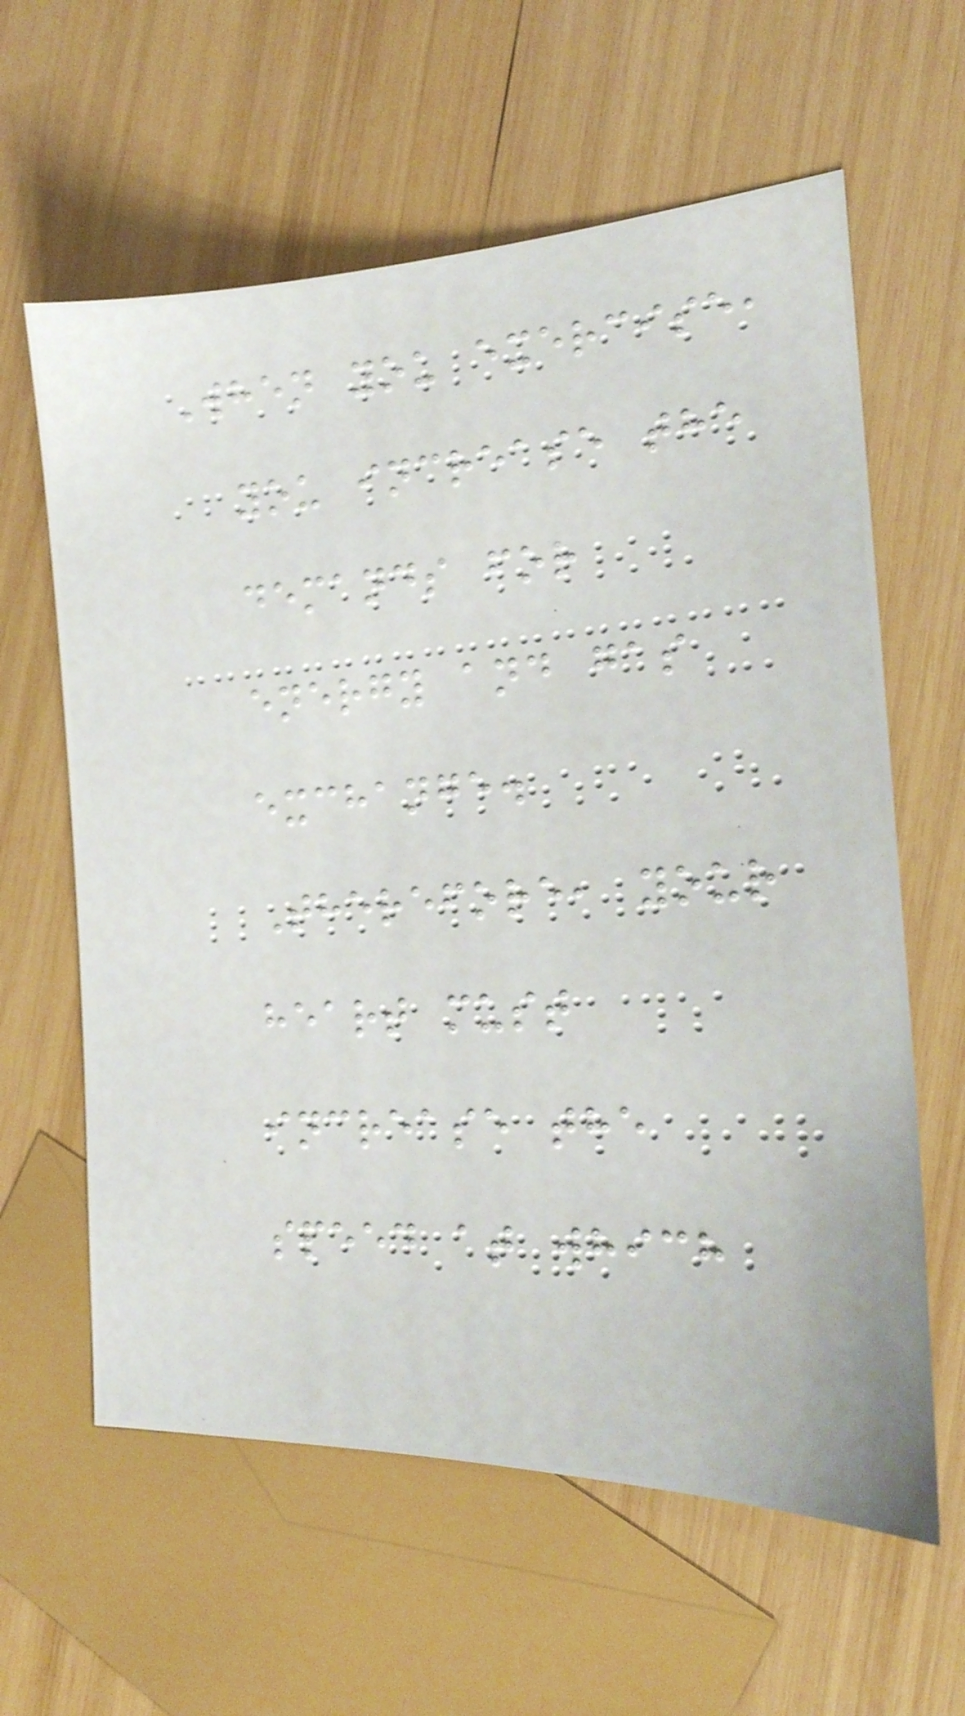When you exercise,
you increase the
demands for
energy and gas
exchange.
Therefore, your
heart must
increase the
speed at which
